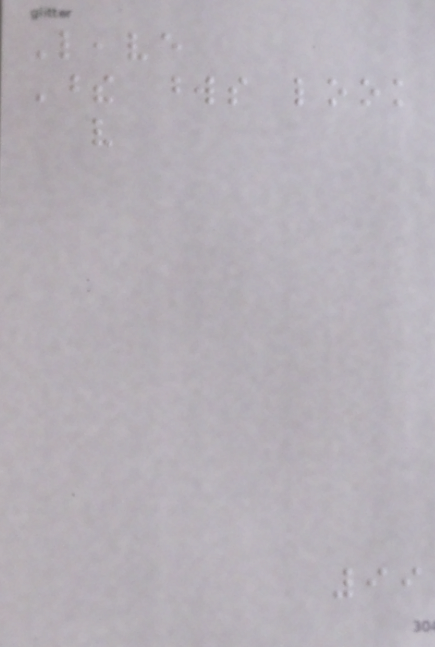Leave
These words look
very
99
